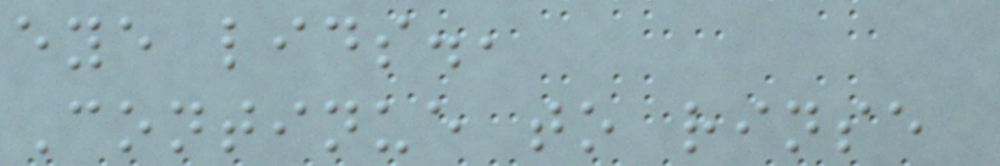eye lids.,
Continue to rinse
